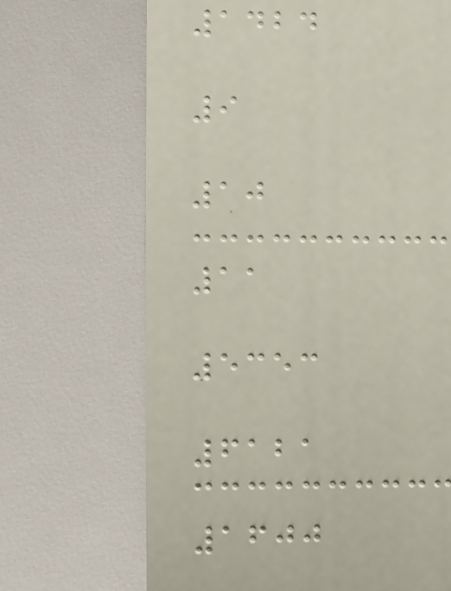1424
9
10
11
5353
6121
1600
